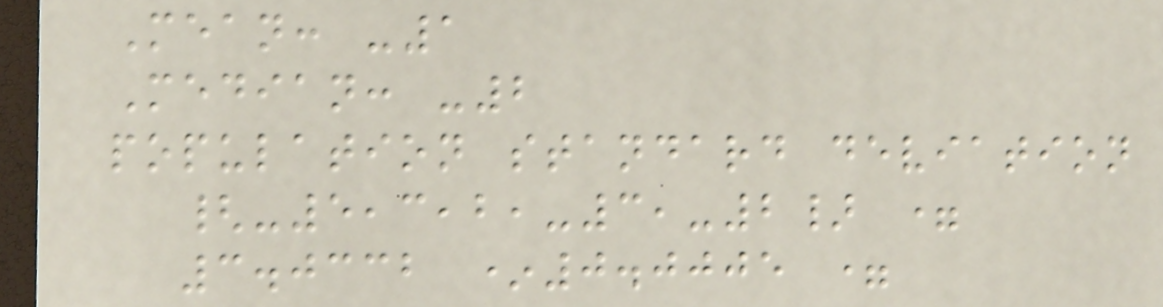Mean: -1
Median: -2
population standard deviation
{-5,3,2,-3,-2} =
3.0332 *0.0005 =
